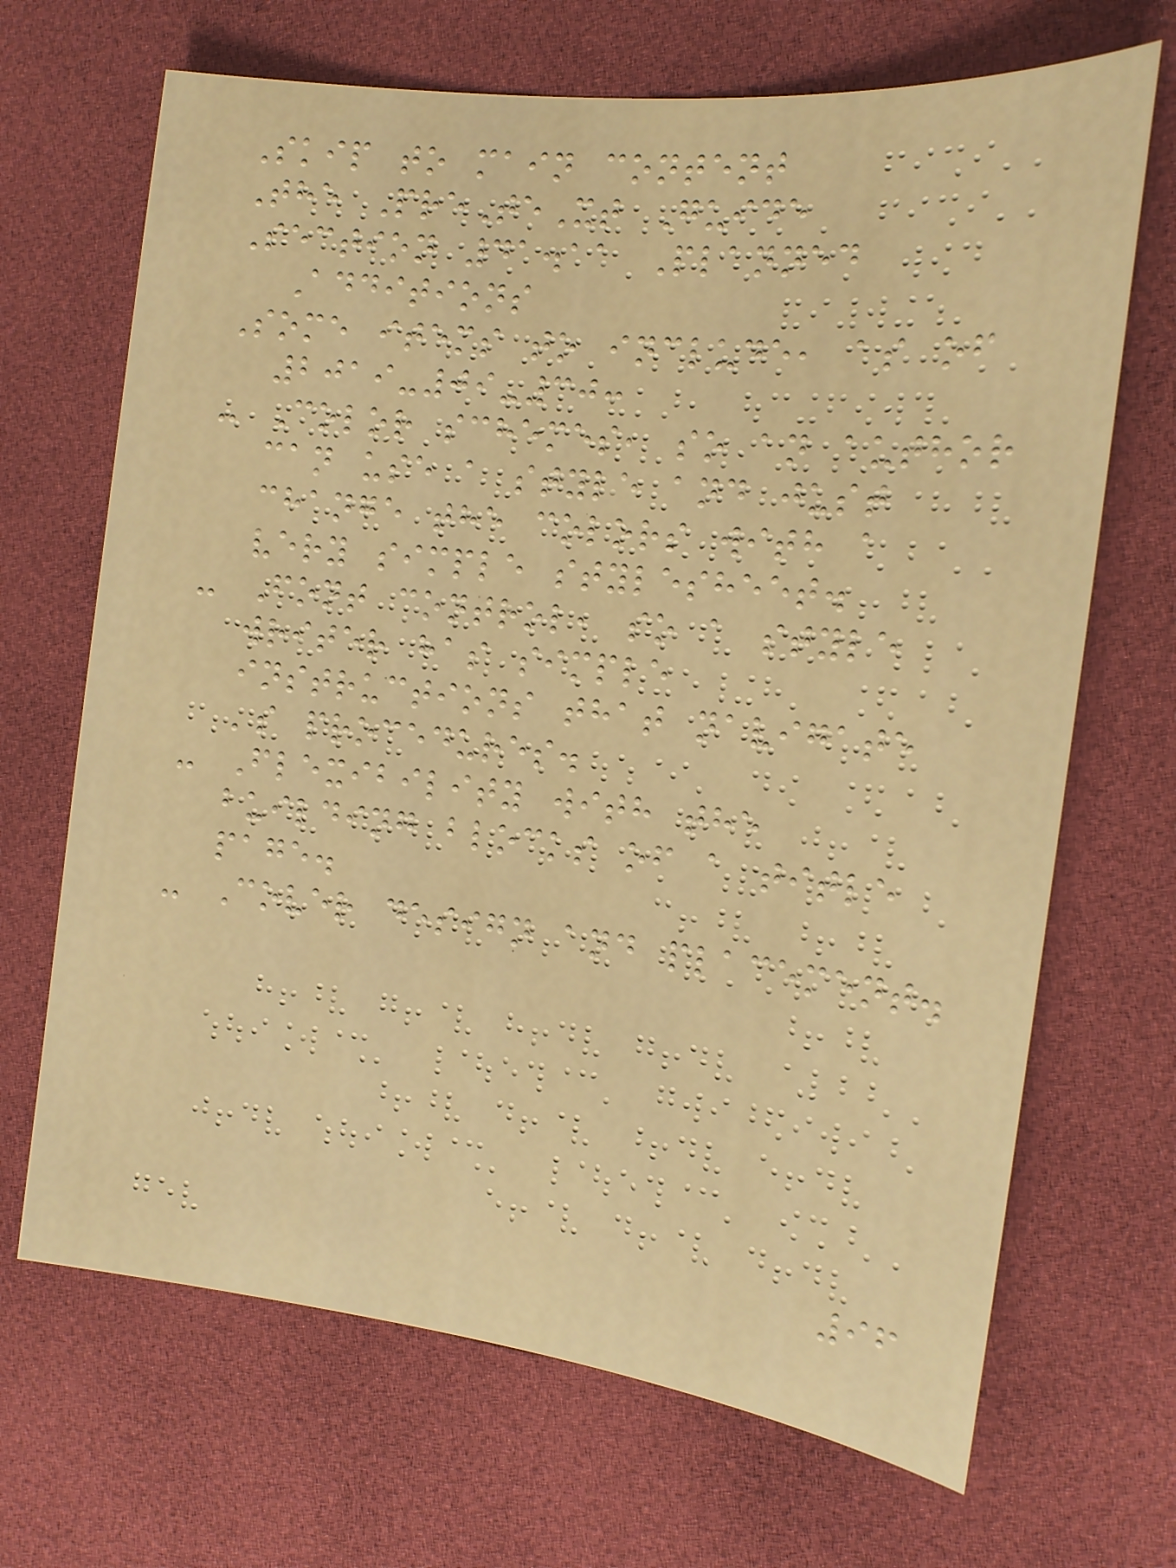Skip to main content
The PreTeXt Guide
Section 41.11 Planned
Additions
Some items to include, as of
2019-09-30:
- Color schemes, so an author
can use a style and just
change the colors with a
very simple stylesheet.
- Font control, so a style
writer has simple
instructions that navigate
's procedures.
- Flexibility with the
building blocks of a title
page.
- Cover design and placement.
96
